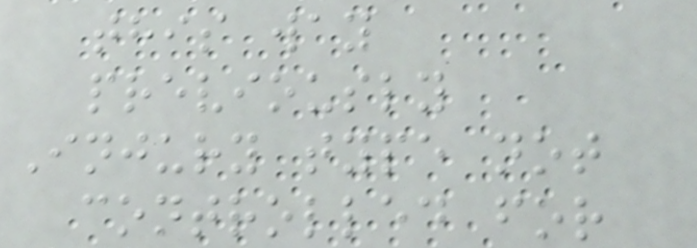this way
previously
Injury type not
controlled for
